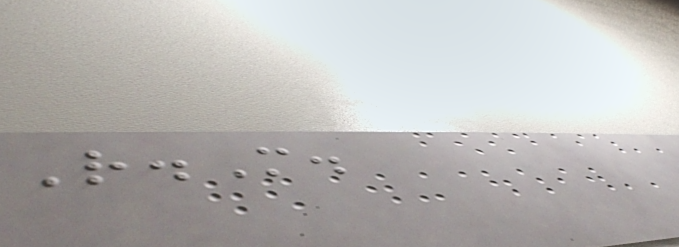R.M.
